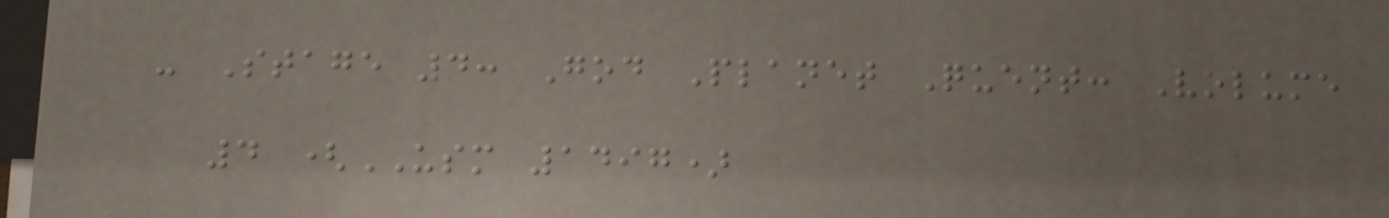- Stage 4: God Planet Quent: Volume
4 (USM 1497)
